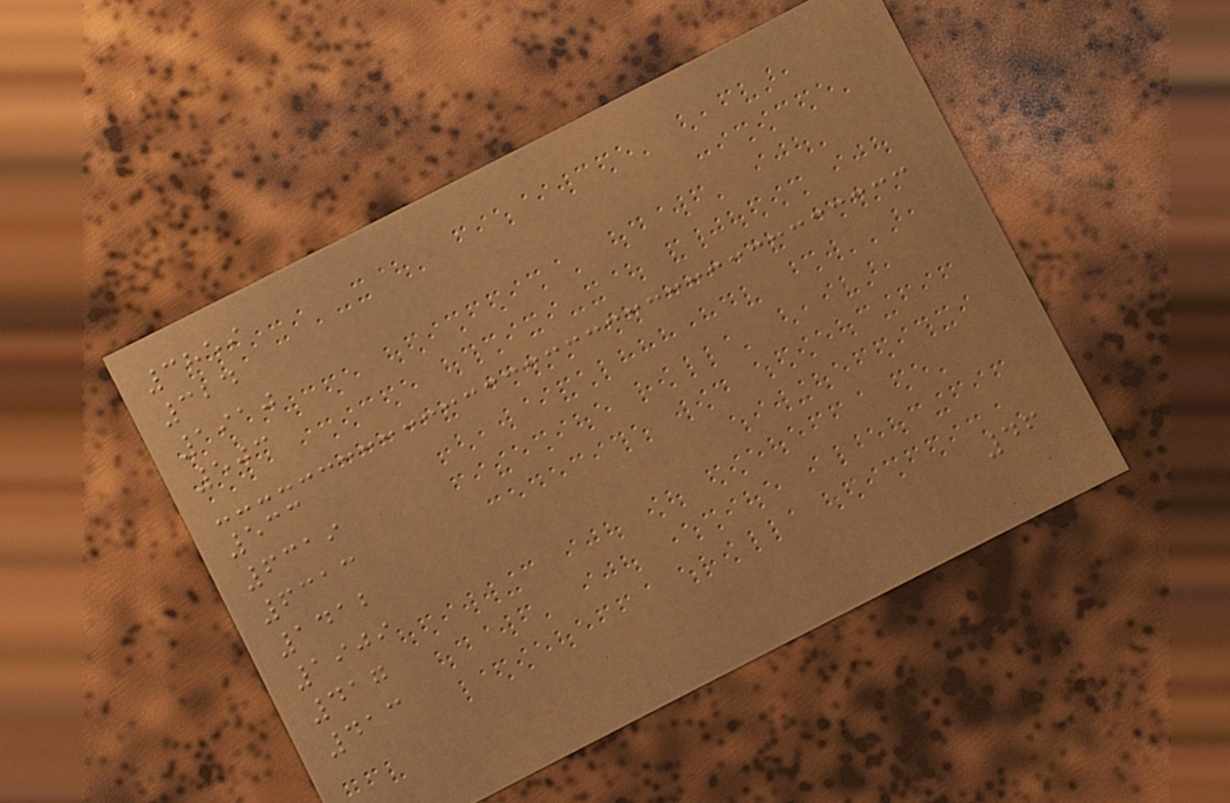3859
324
1910
503
533
6319
6313
1412
1909
417
413
46
